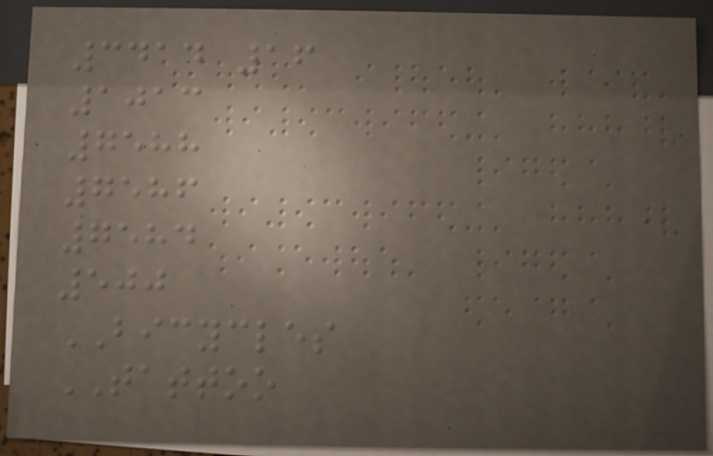3414 16
1013
7588
7586
7584
500
BICYCLES
TATTOO
